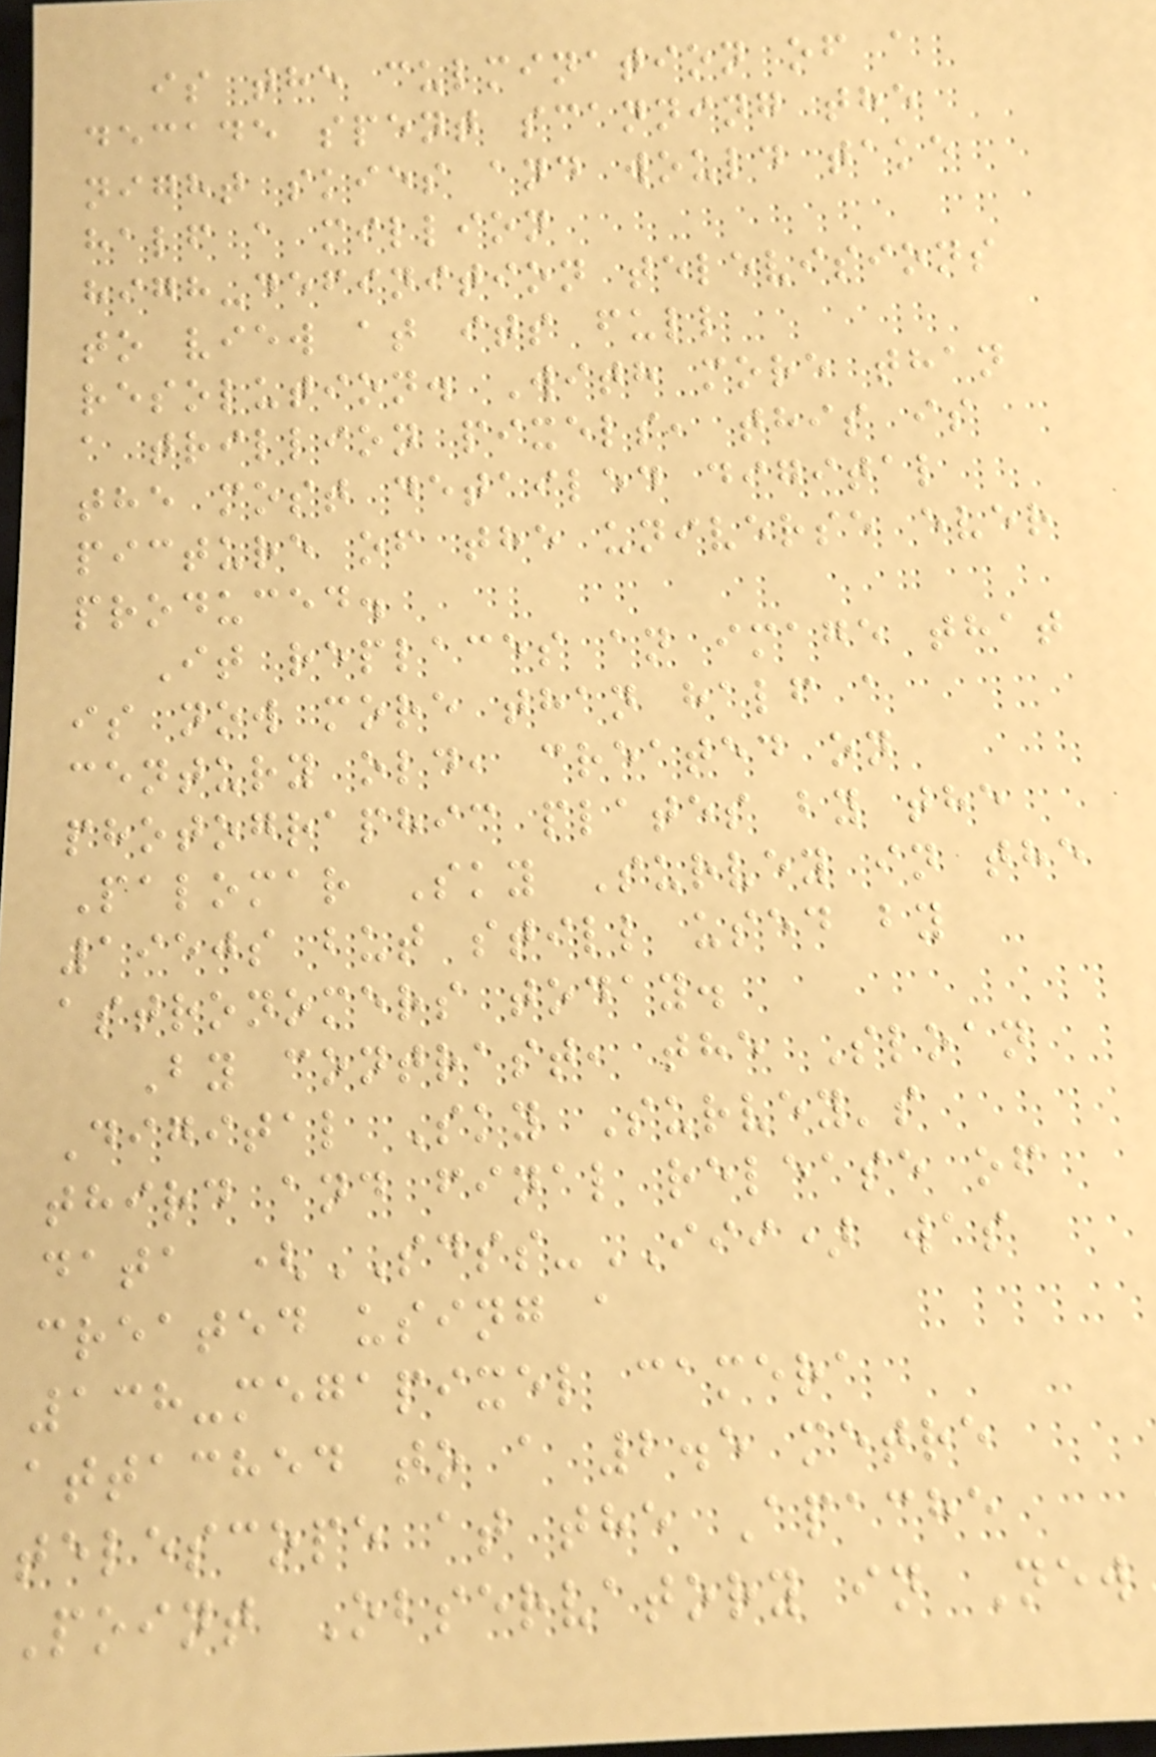is the culmination of a
decade spent scanning the
night skies and would take
half a million
high-definition televisions
to view at its full
resolution. With more than
a trillion pixels, this is
the most detailed digital
picture of the universe ever
produced.
It replaces an image that
is now more than half a
century old, created on
photographic plates by the
Palomar Sky Survey in the
1950s but still used by
astronomers today.
By contrast, the Sloan
Digital Sky Survey's
third and final release of
data (SDSS-III) was
created using a
138-megapixel camera
attached to a 2.5 metre
telescope at the Apache
Point Observatory in New
